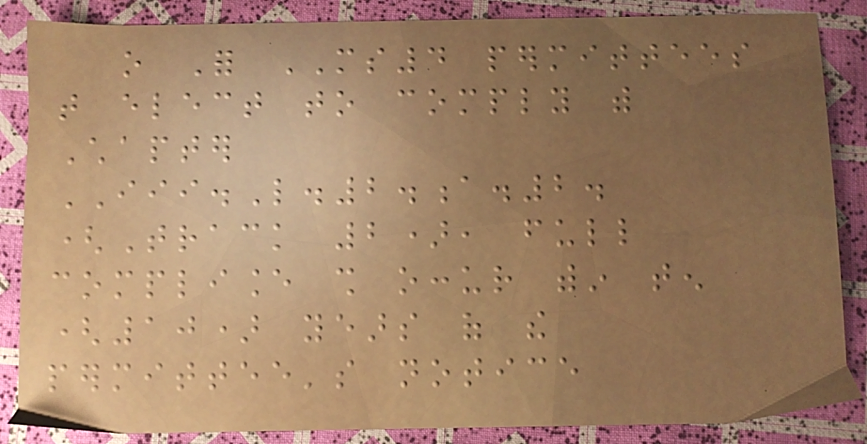o For MS4 permittees
that elect to comply with
Chapter
III.L.2.a.2.
(Track 2), full
compliance shall occur within ten
(10) years of the
permittee's notice
